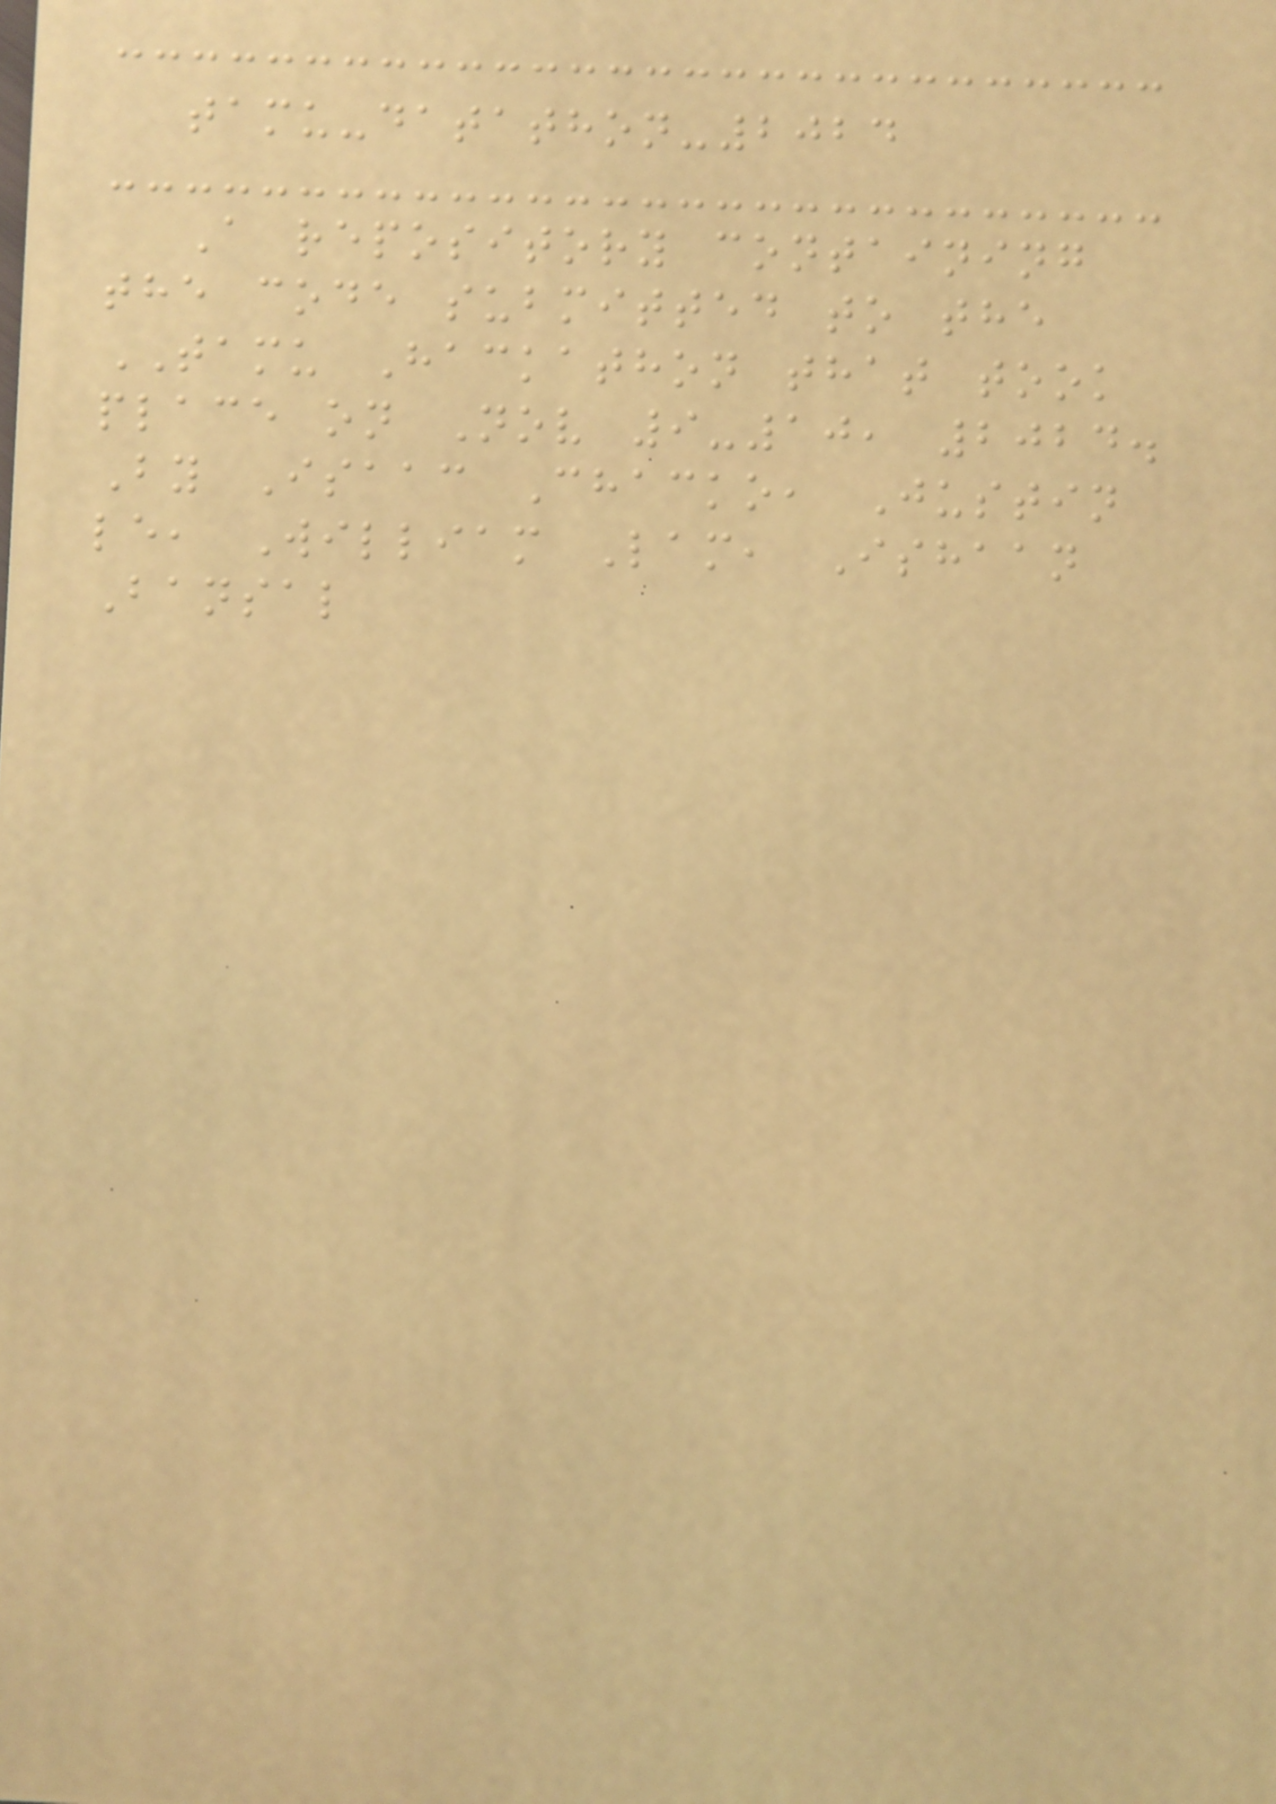tamu-datathon-2024
A repository containing
the code submitted to the
TAMU Hackathon that took
place on Nov 9-10, 2024.
By Isaac Chacko, Justin
le, William Lam, Ishaan
Bansal
